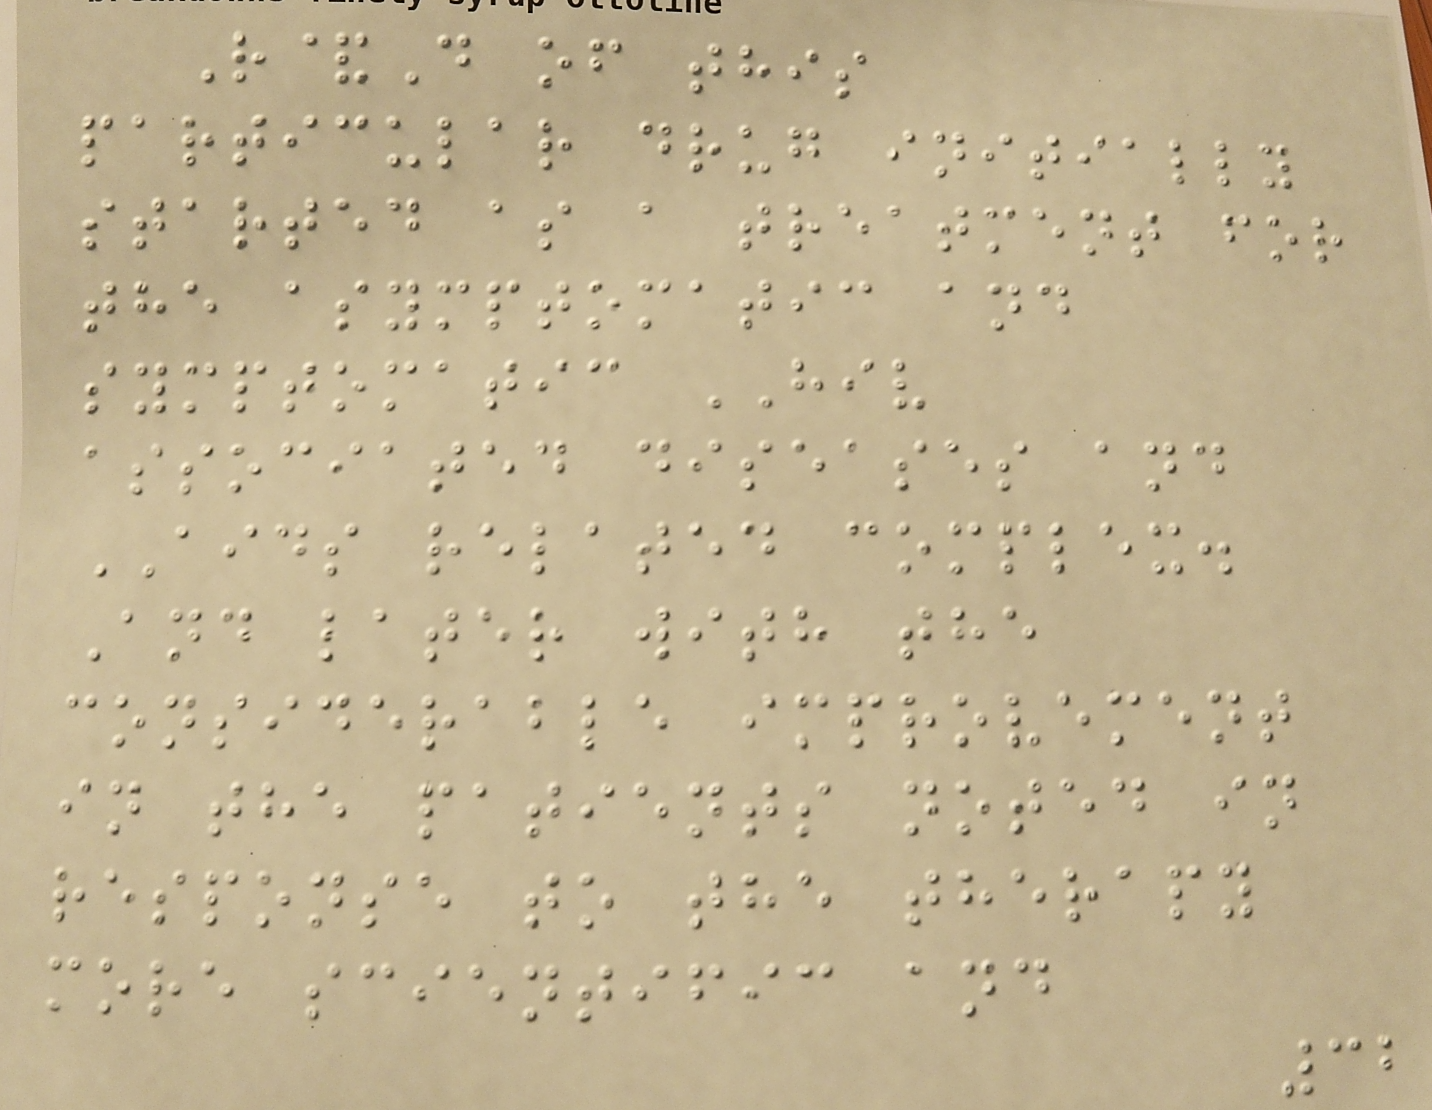R&D of this
particular drug initially
started as a treatment for
the asymptomatic and
symptomatic HIV
associated diseases and
AIDS related complex.
And later with the
considerable improvement
in the patients noted in
response to the therapy
more scientific and
32
